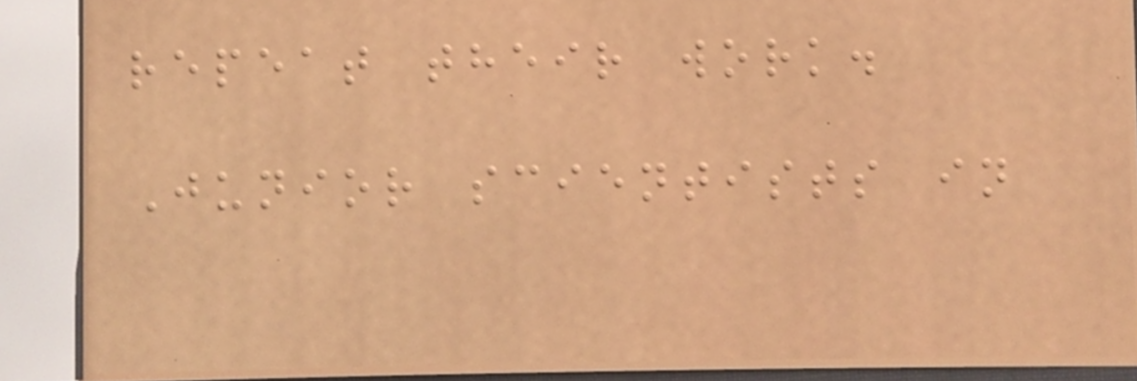repeat their work.
Junior scientists in
